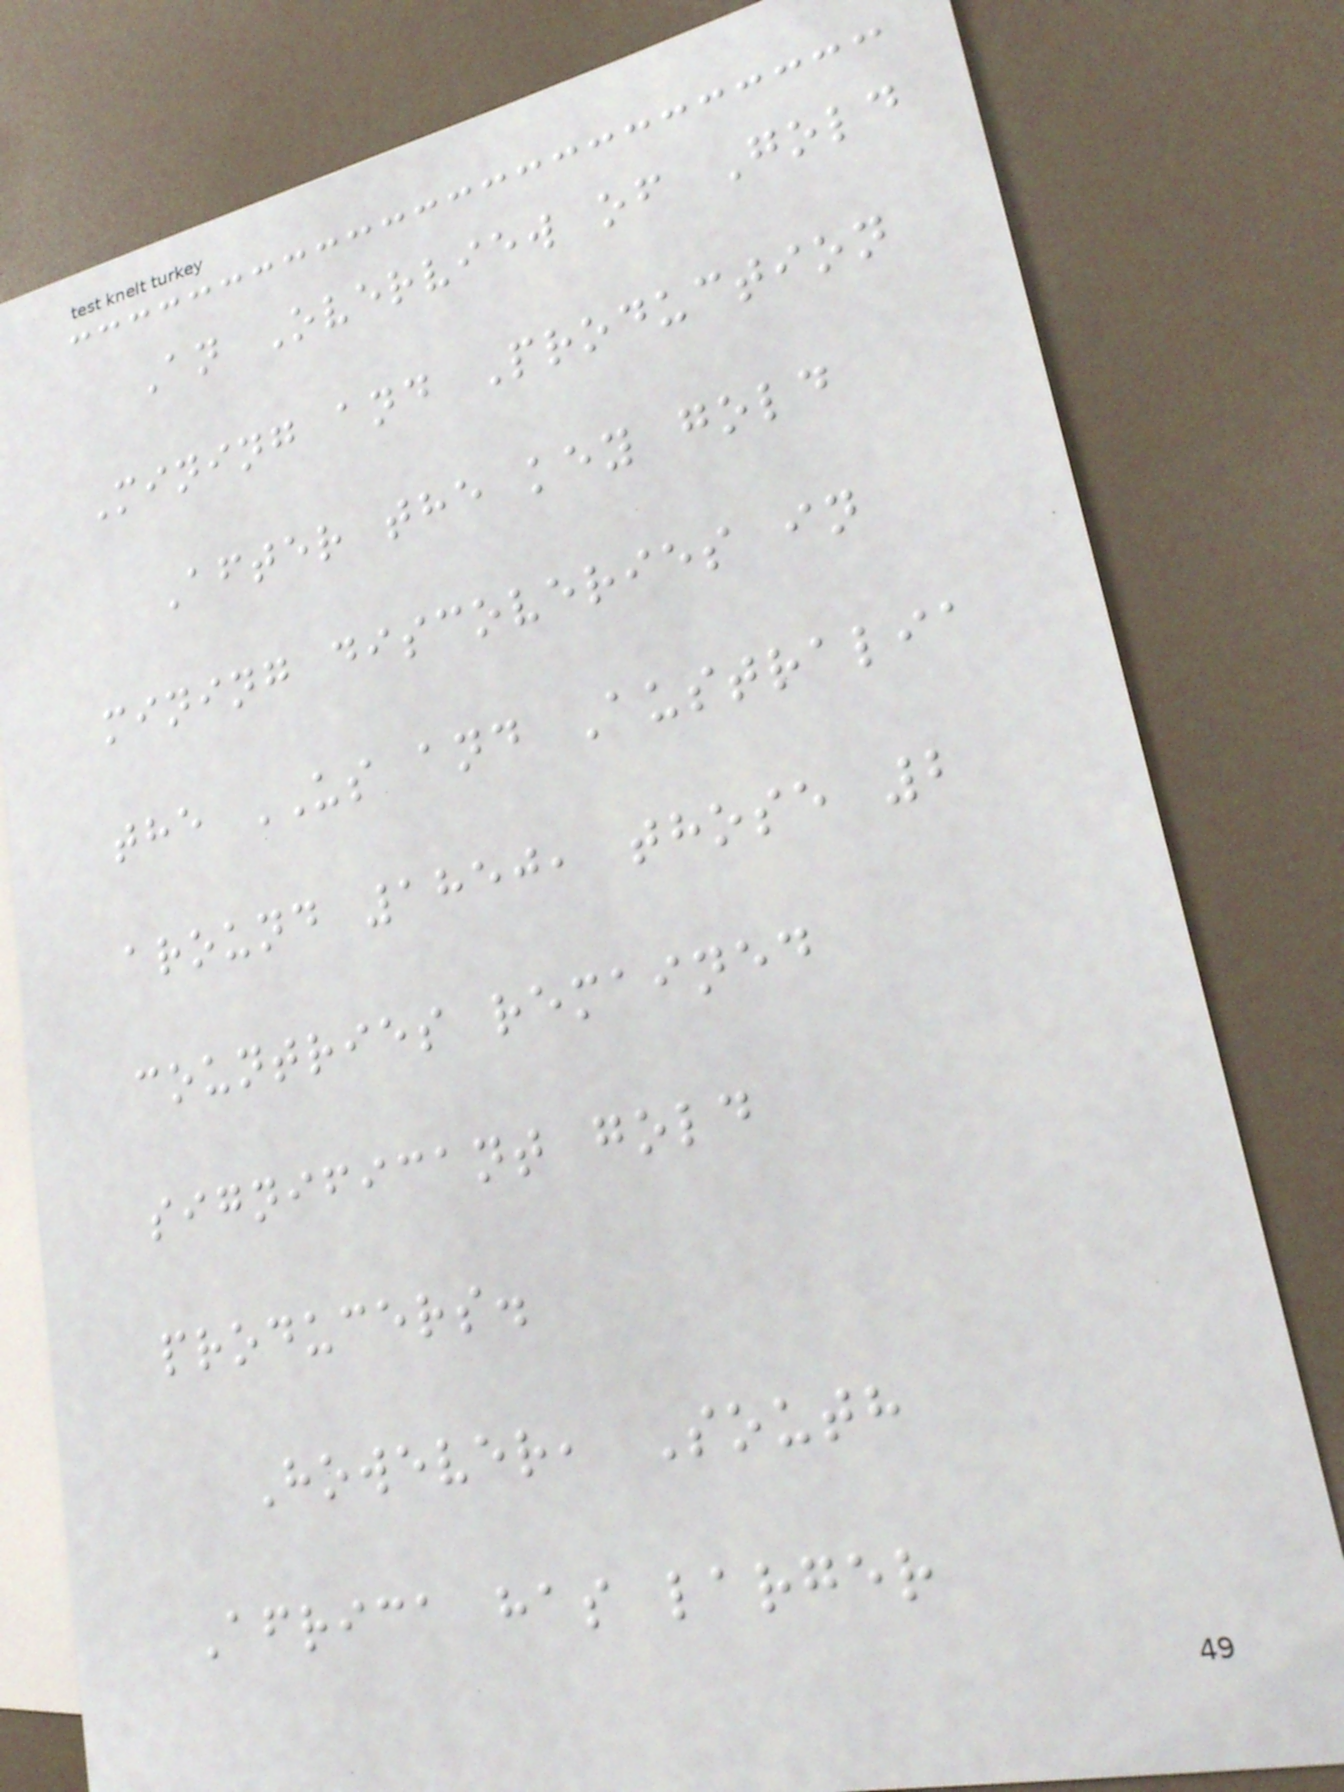An Overview of Gold
Mining and Production
After the key gold
mining discoveries in
the US and Australia
around 1850, those 2
countries remained
significant gold
producers.
However, South
Africa has larger
